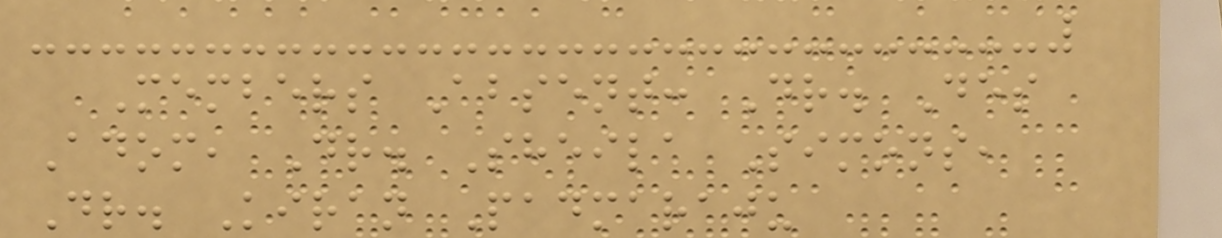Members Absent: Dr. Des
Adom, Dr. Sheila Simons,
Dr. Kiran Padmaraju
